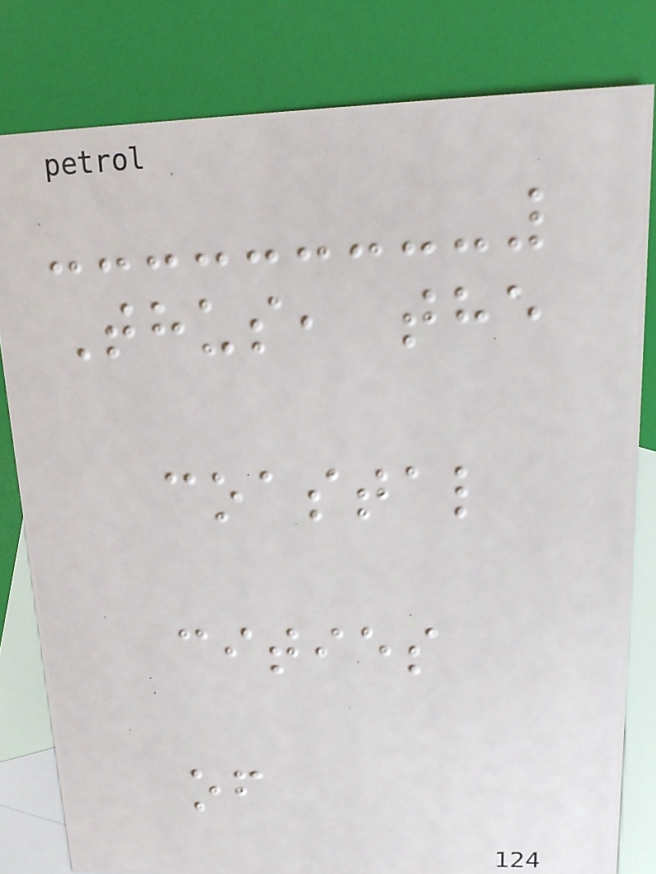Thus, the
coastal
cities
of
